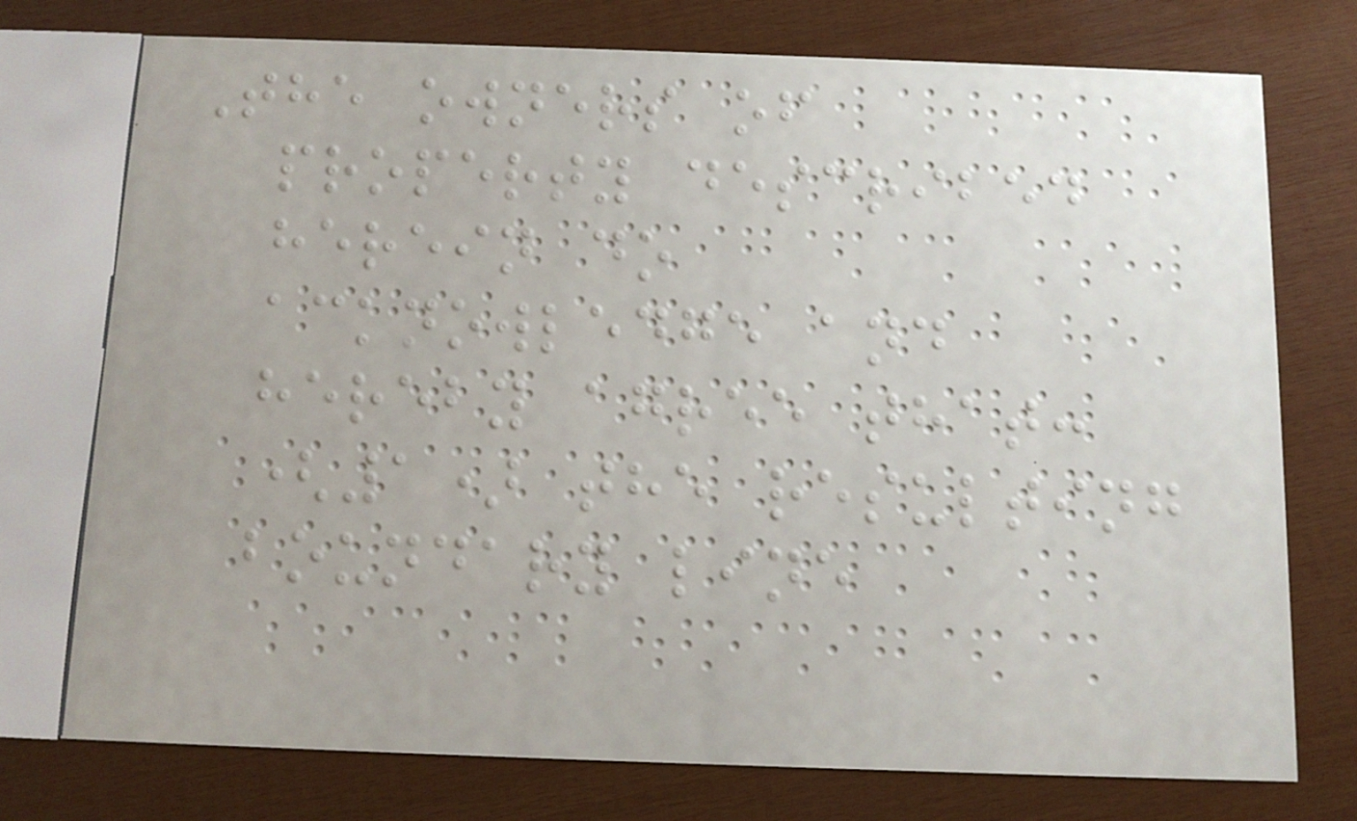The owners of
property described
herein do
acknowledge and
hereby agree that:
(1) the resulting
boundary line
